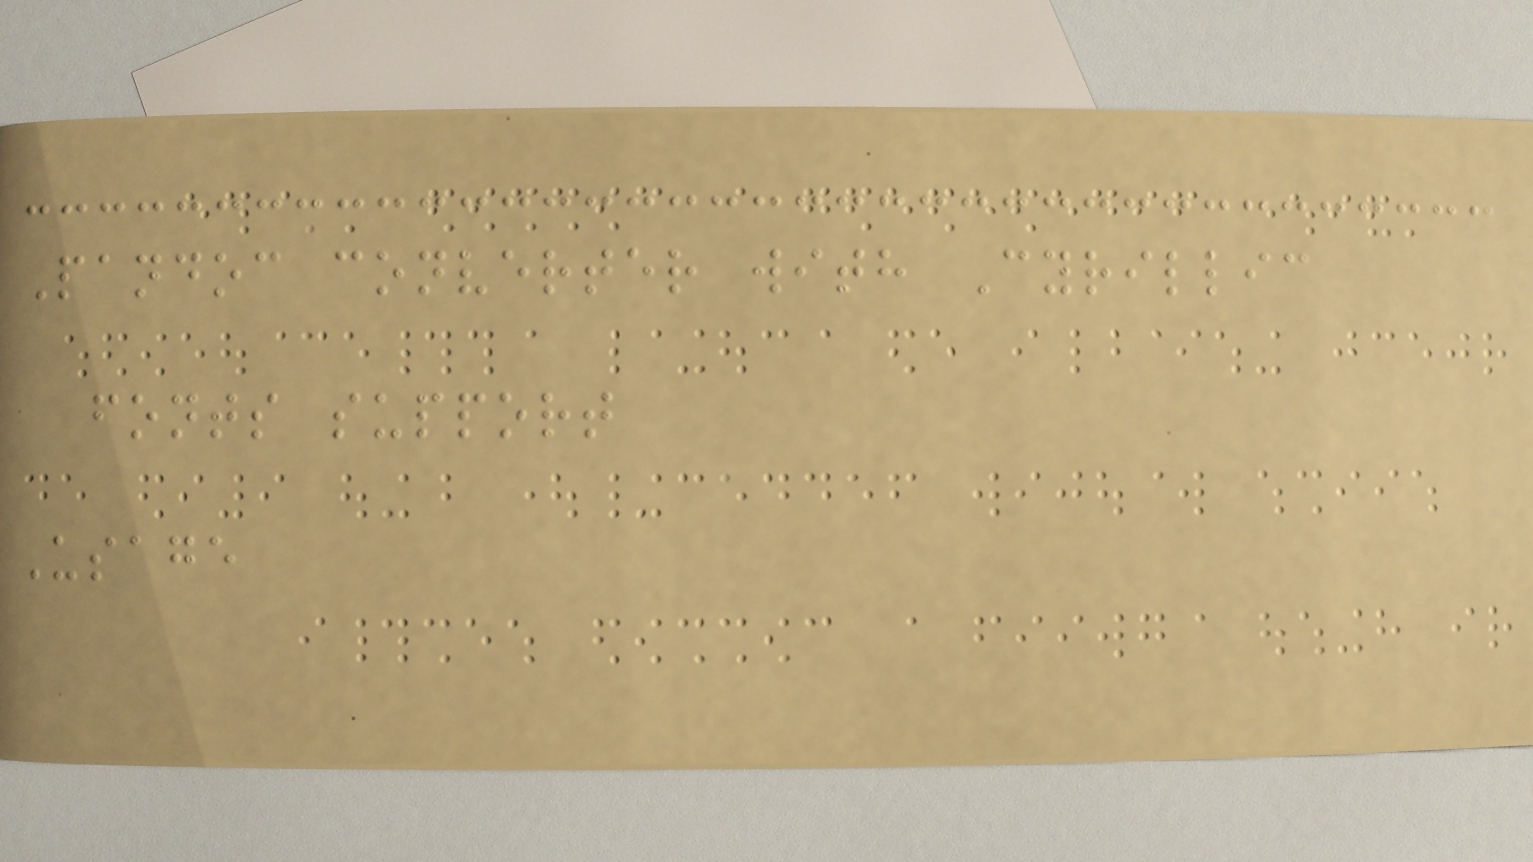Pandoc converter with Cyrillic
fonts support
Usage
